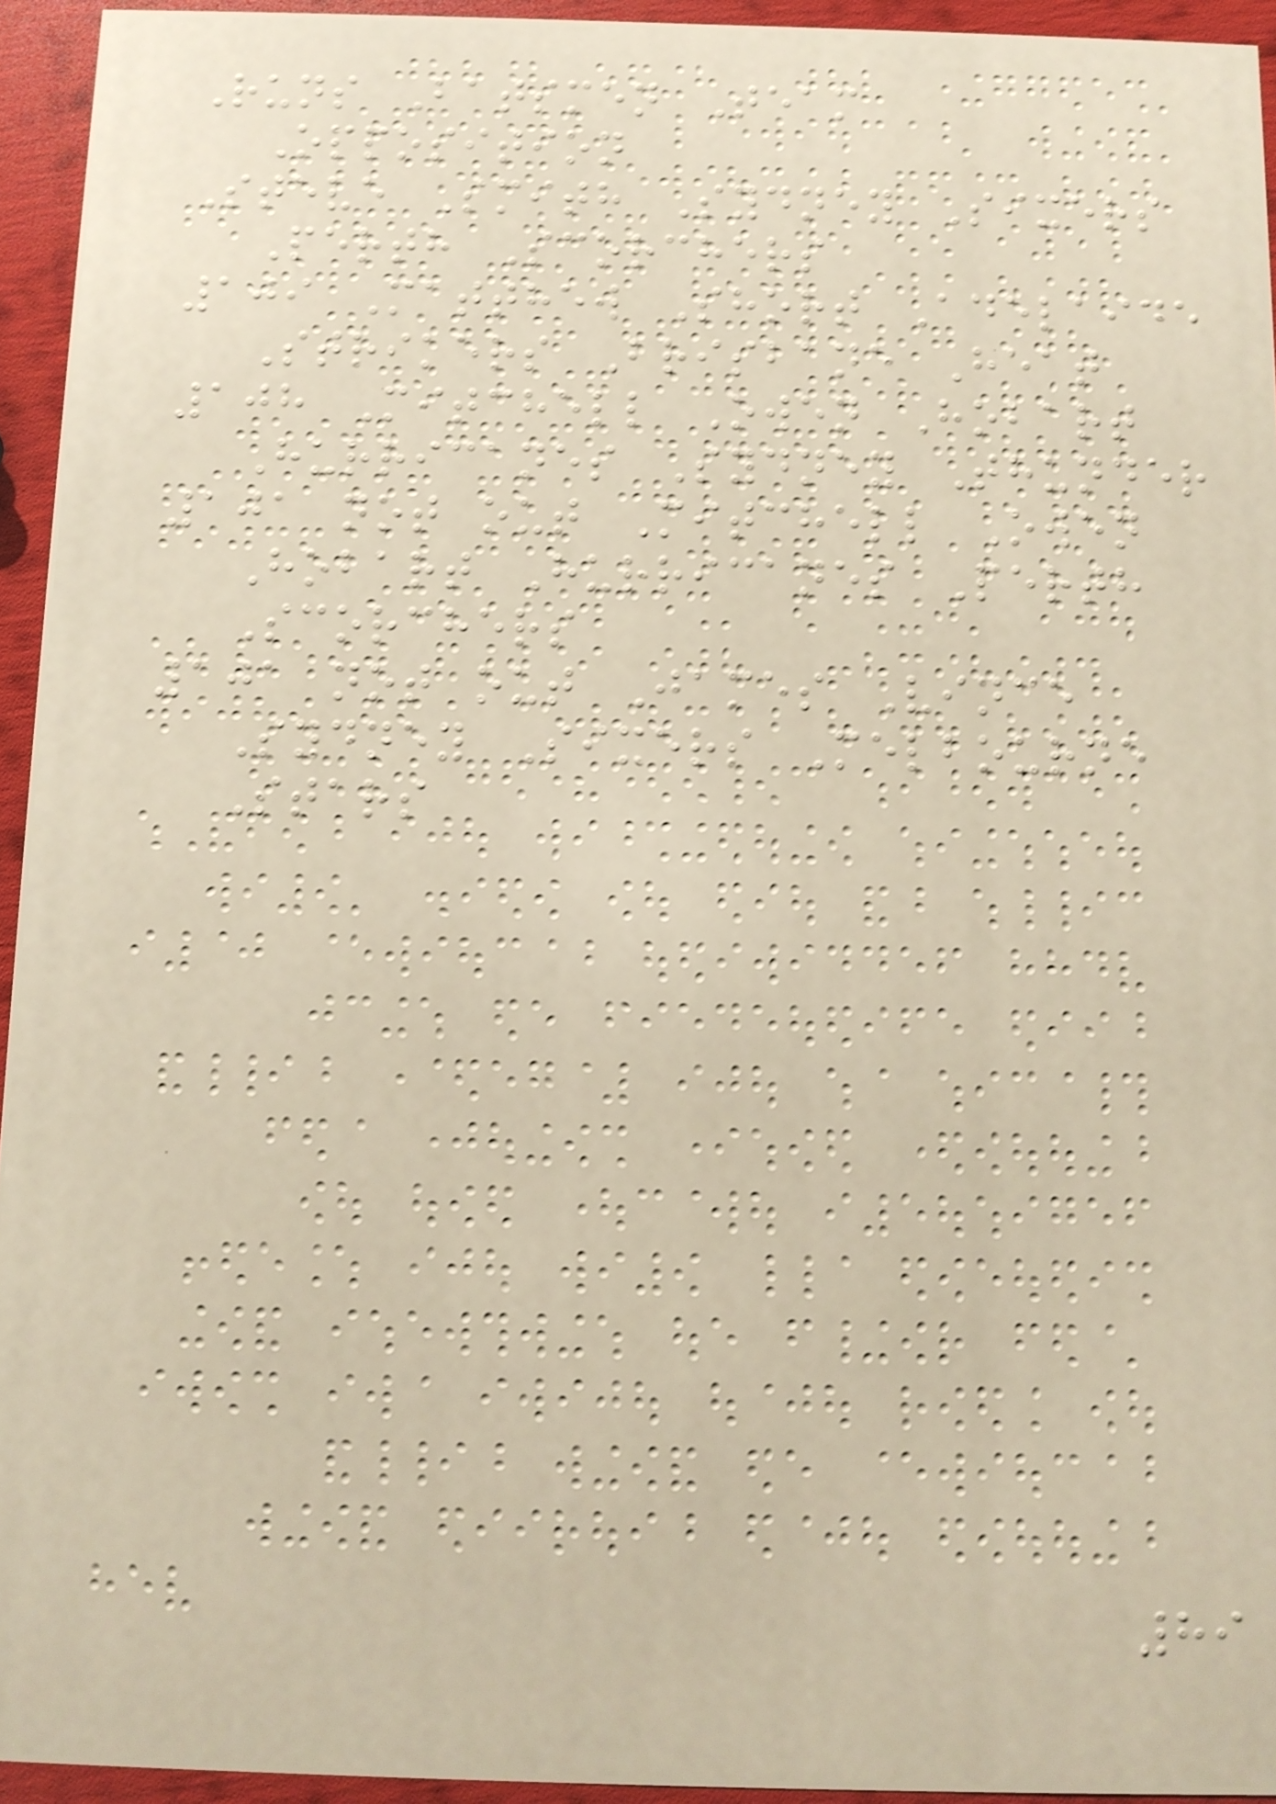Runs Batsmen Team
Opposition
Steve Smith Sydney Sixers
Perth Scorchers
109 Matthew Short Adelaide
Strikers Brisbane Heat
108 Mitchell Owen Hobart
Hurricanes Sydney Thunder
101 not out Mitchell Owen
Hobart Hurricanes Perth
Scorchers
101 not out James Vince
Sydney Sixers Melbourne
Stars
89
